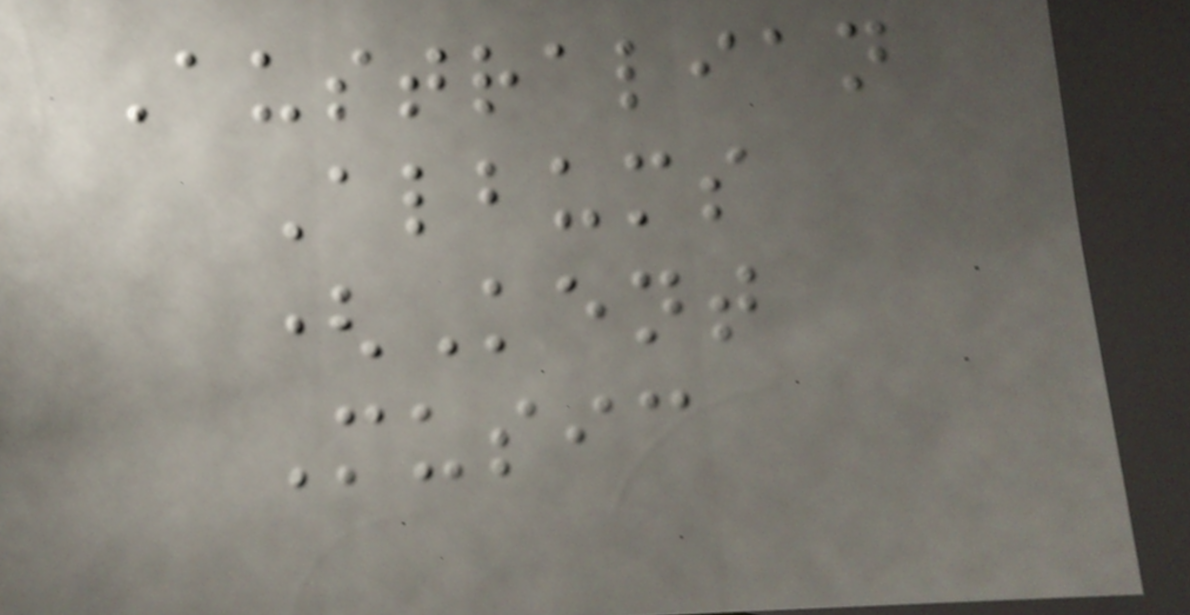Australian
Albums
(Kent
Music
